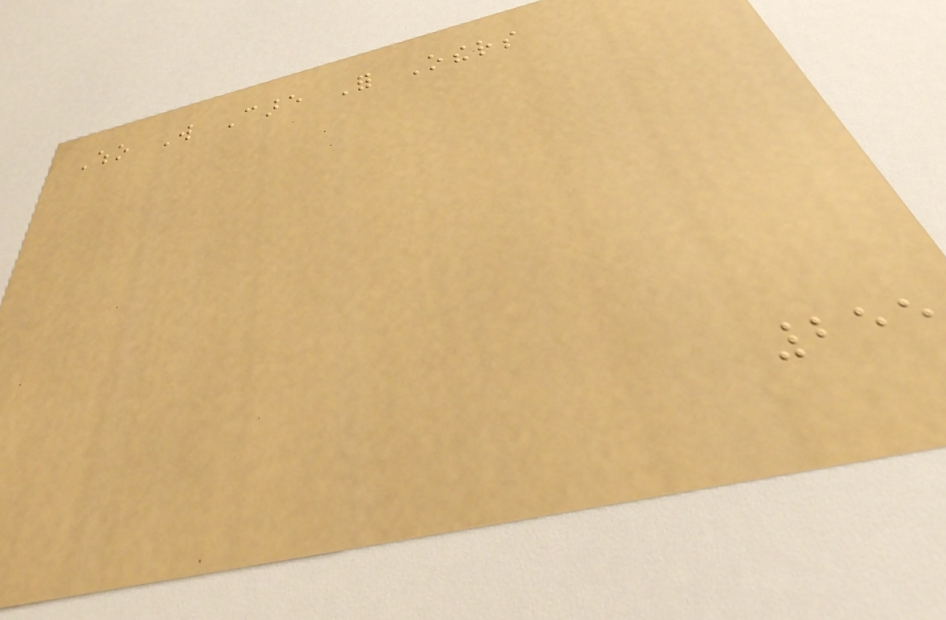Who Will Care For Others
255
